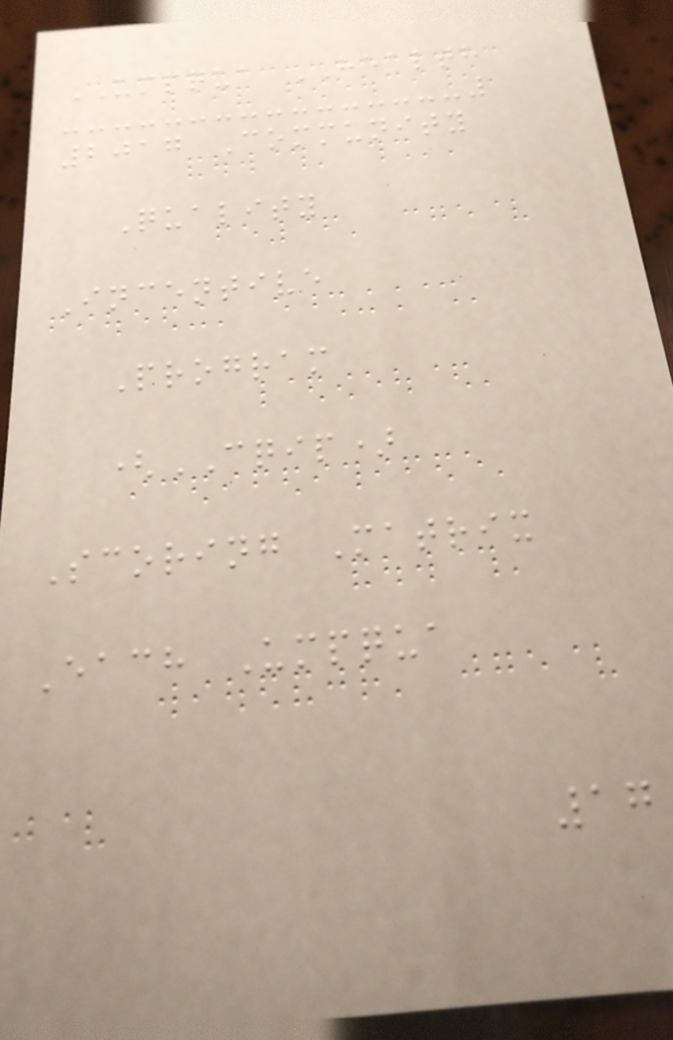UMPQUA HEALTH
2017 Community
Quality
Incentive
Program
(CQIP)
Scoring Matrix
Each Umpqua
17
